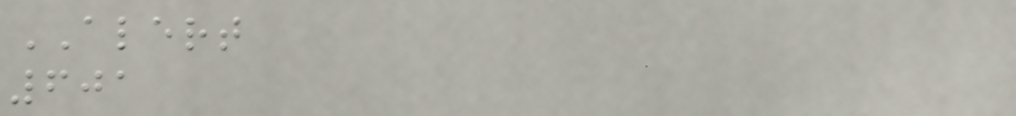ALERT
601
